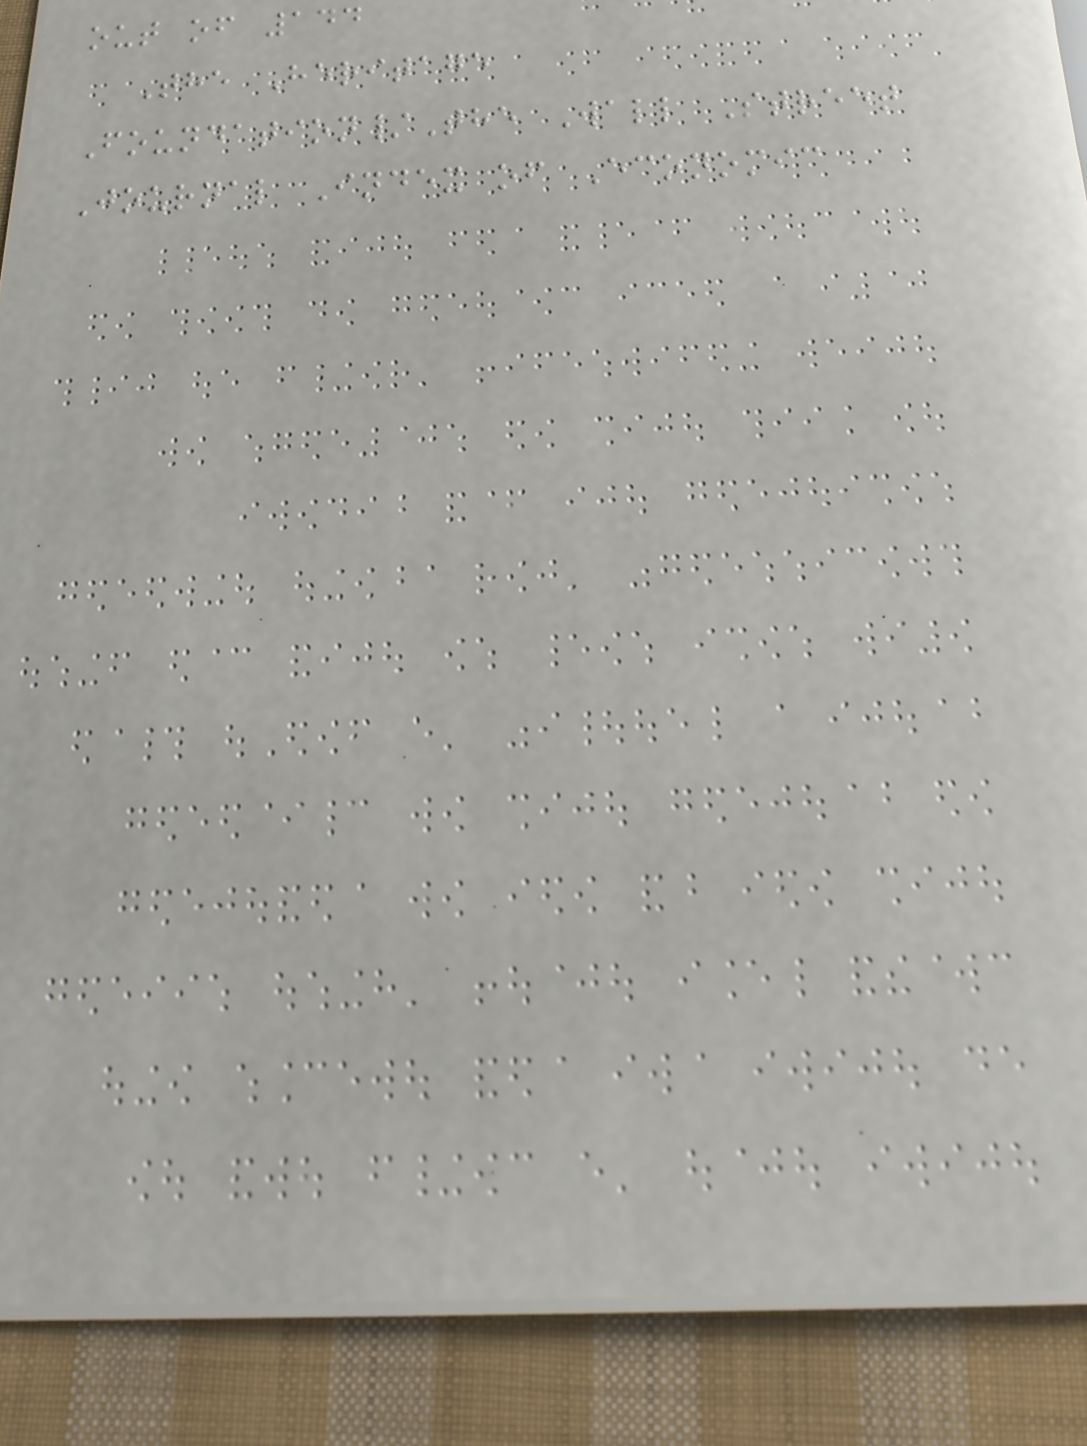out of 144
The Heritage
Foundation/The Wall Street
Journal Index of Economic
